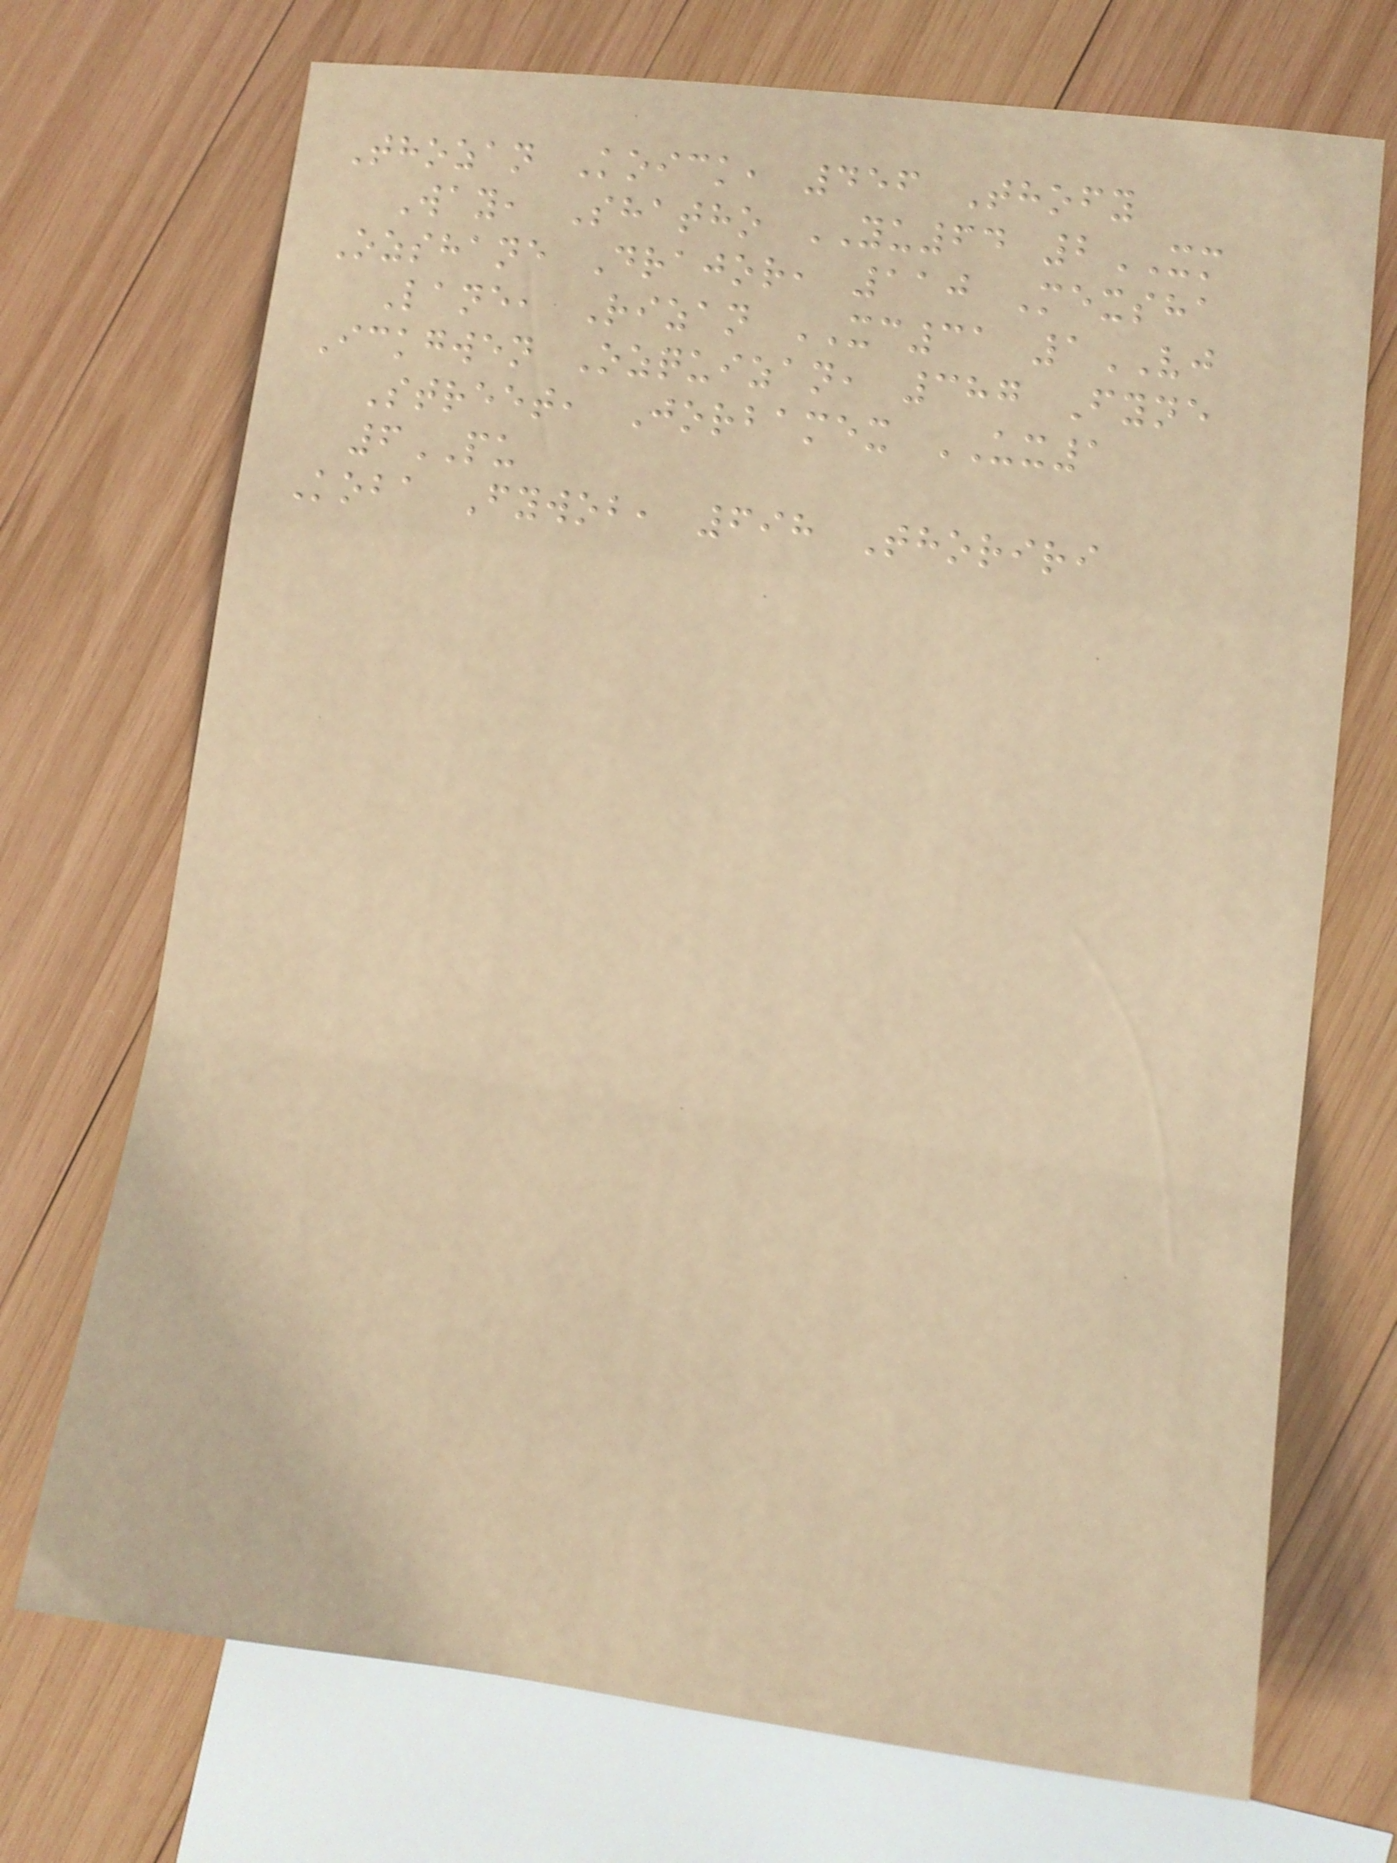Thozan Koick, 456 Thofy
Way, Shatho YU64 2XM
Ozshane Drajor, 110 Mexsha
Lane, Rizan XC31 1VJ
Ickgwen Ozquizan, 387 Fyne
Street, Jorbamex UX1
6PU
Koba Fywob, 698 Thoriri
